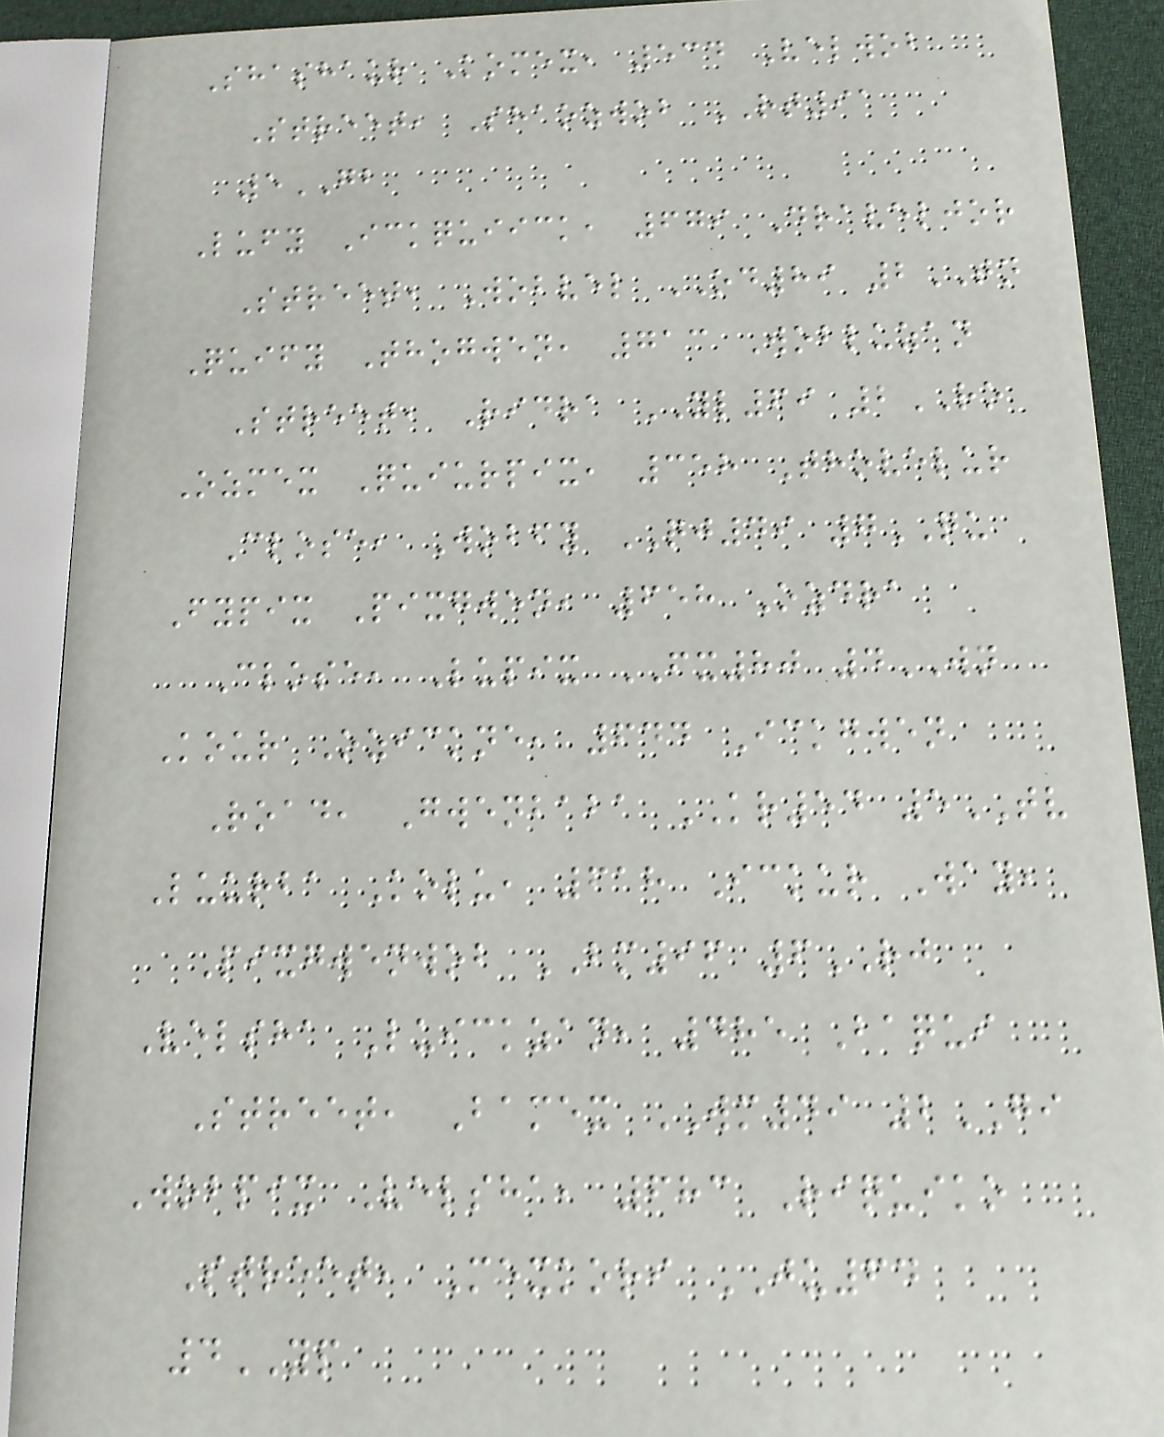Shashaur Komex, 534 Velwob
Street, Shaozwob RT91
5GB
Lufy Ickquiick, 679 Draveljor
Street, Wobvel OD89 2TN
Quify Thogwen, 713 Wobluzan
Street, Ridra YL69 2RO
Ozmex Quiurpix, 358 Thovelur
Close, Wobfy QJ49 7QU
Fypix Pixgwen, 658 Ozdra
Close, Lupix FX80 4WN
Kour Ozickne, 644 Ickgwen
Road, Gwenbaba KR54 5TV
Luurba Kolu, 618 Ickur Way,
Pixgwenwob BM96 6RJ
Velsha Luickzan, 485 Baqui
Street, Bamex WM49 2GI
Wobpix Velsha, 683 Riquiko
Street, Mexkori JU64
4YP
